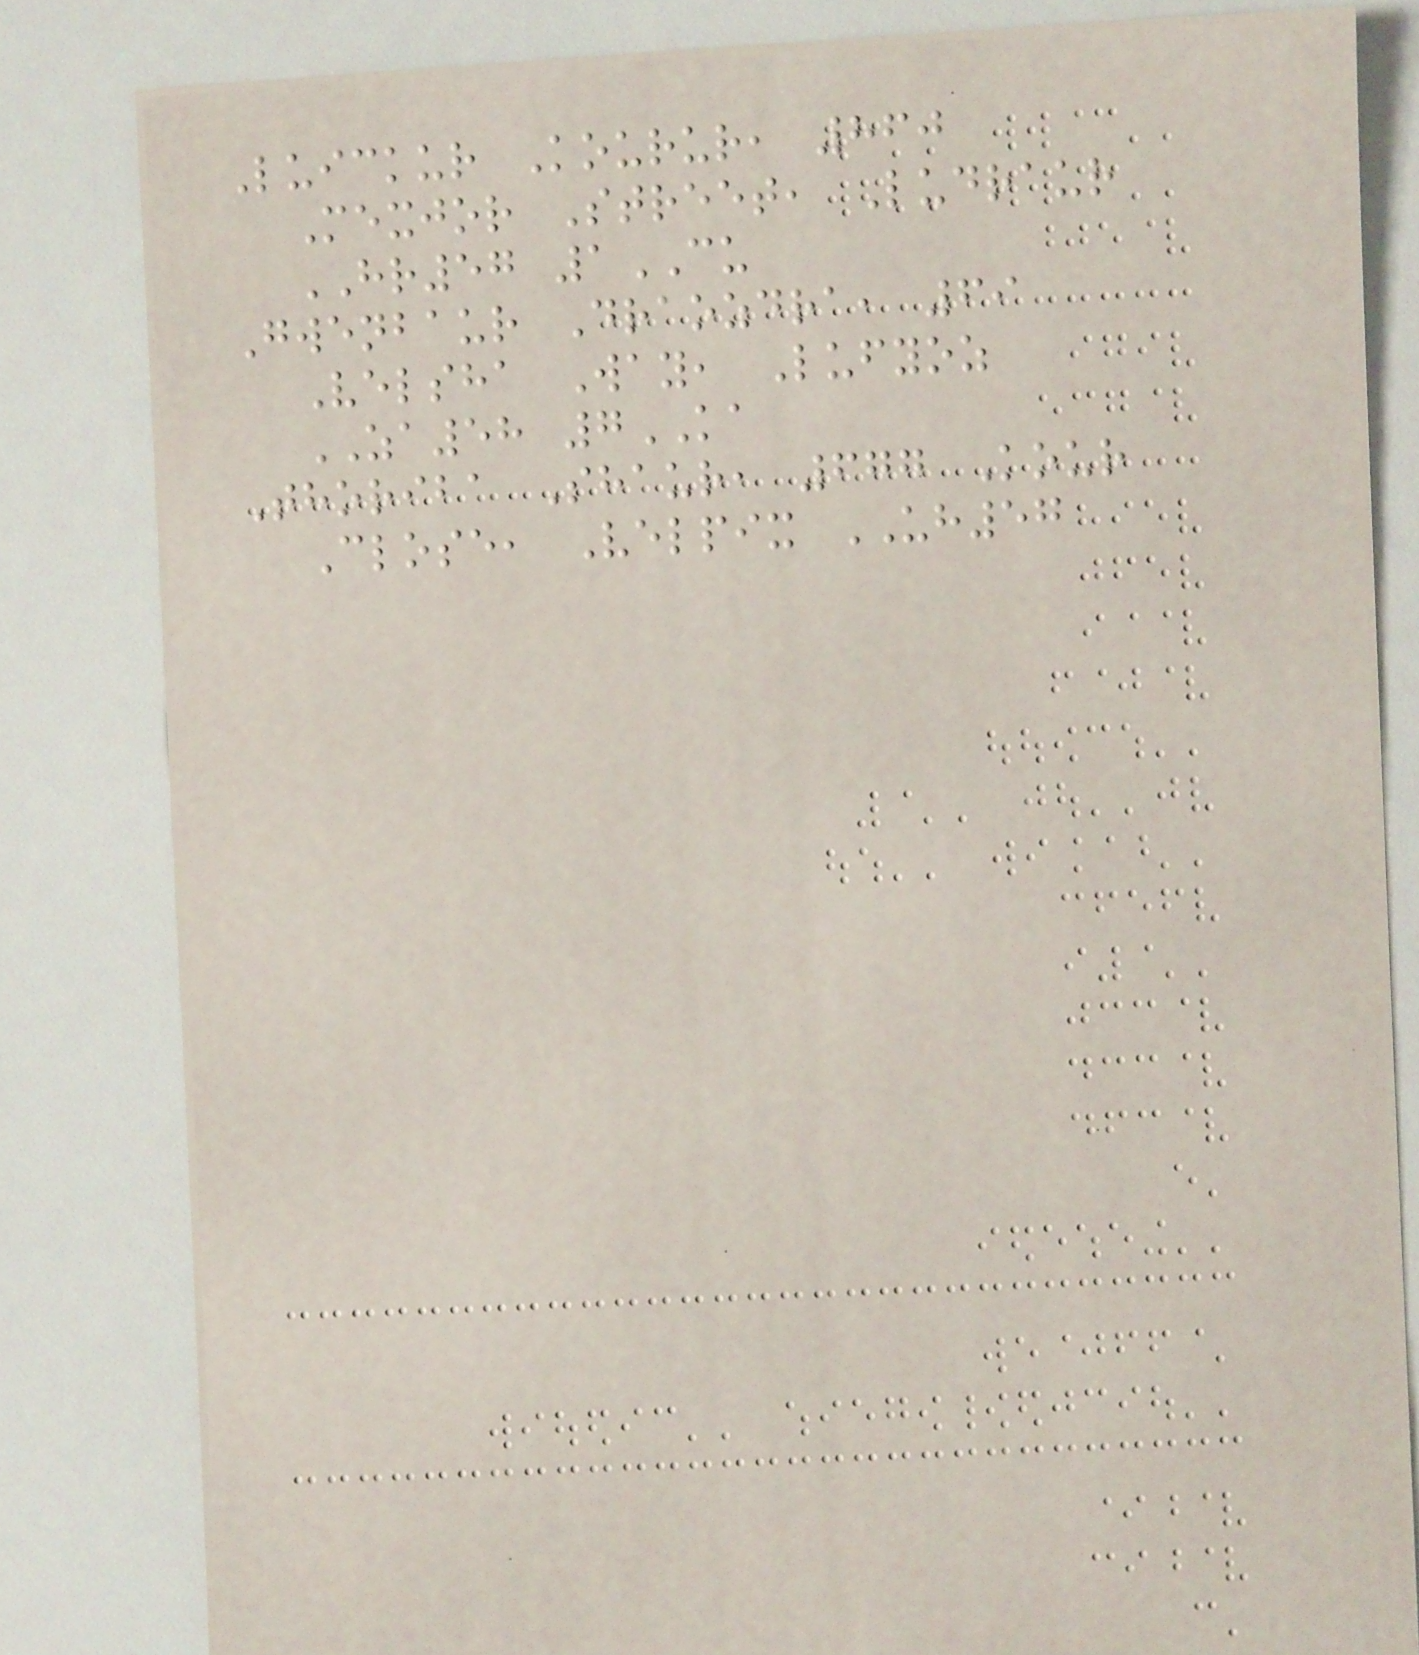Luickur Kourur, 860
Mexjor Street, Ludraur
HR57 1CU
Gwenbaur Draozdra, 69
Velsha Way, Lufyoz
ZA58 7KA
Thoriba Shaur, 677 Kour
Close, Velpix UH57
